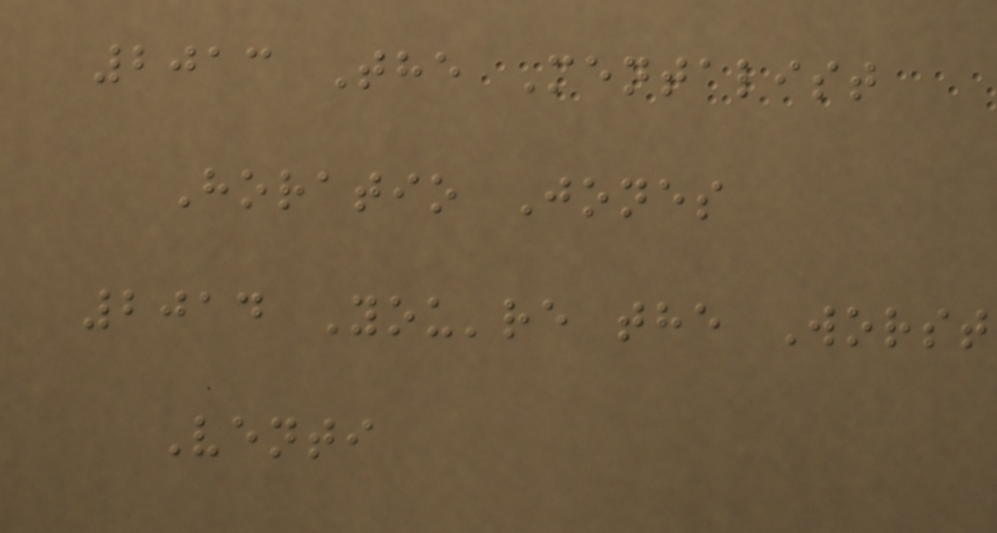2013 The Mentalist
Horatio Jones
2014 You're the Worst
Venti
